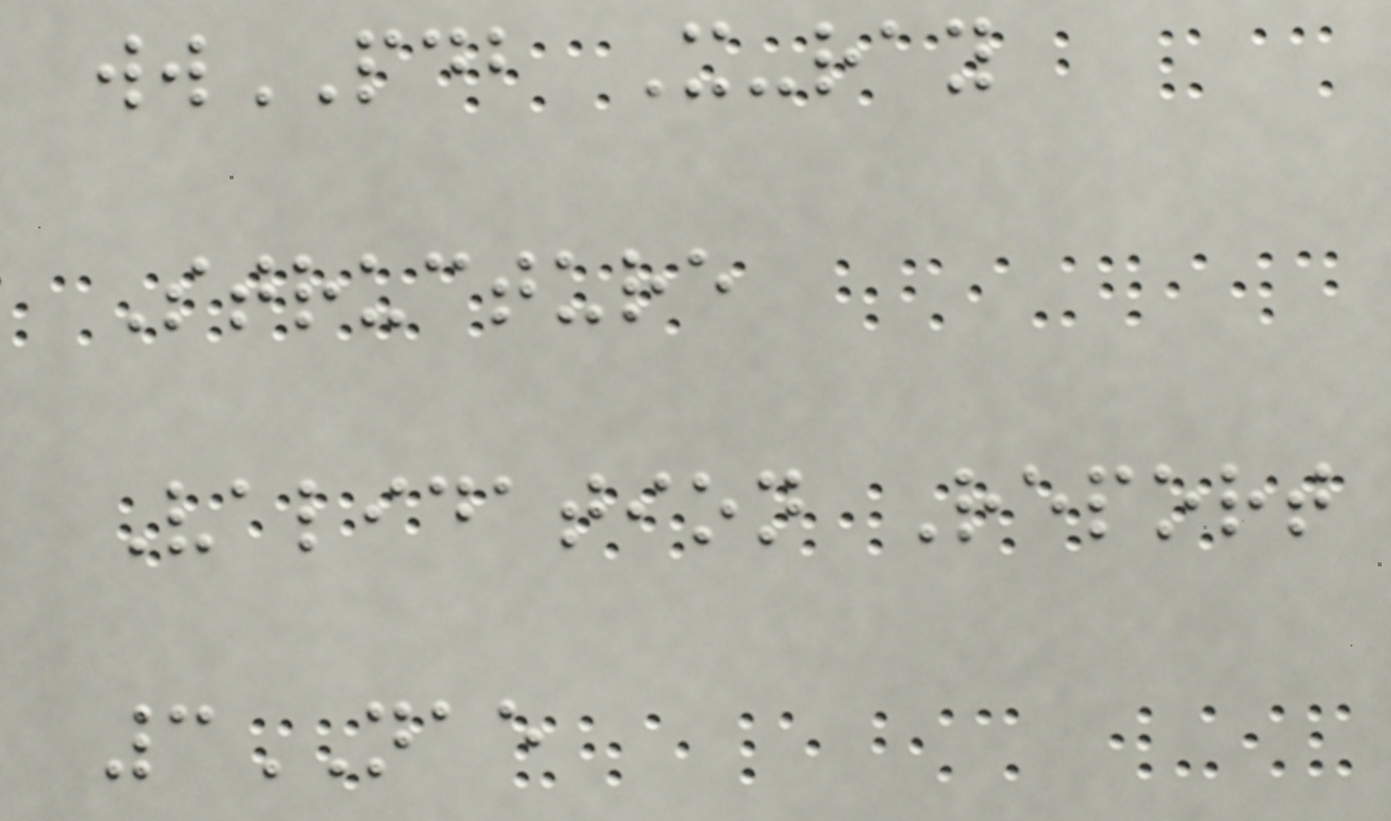wwPDB X-ray
Structure
Validation Report
3NAE
